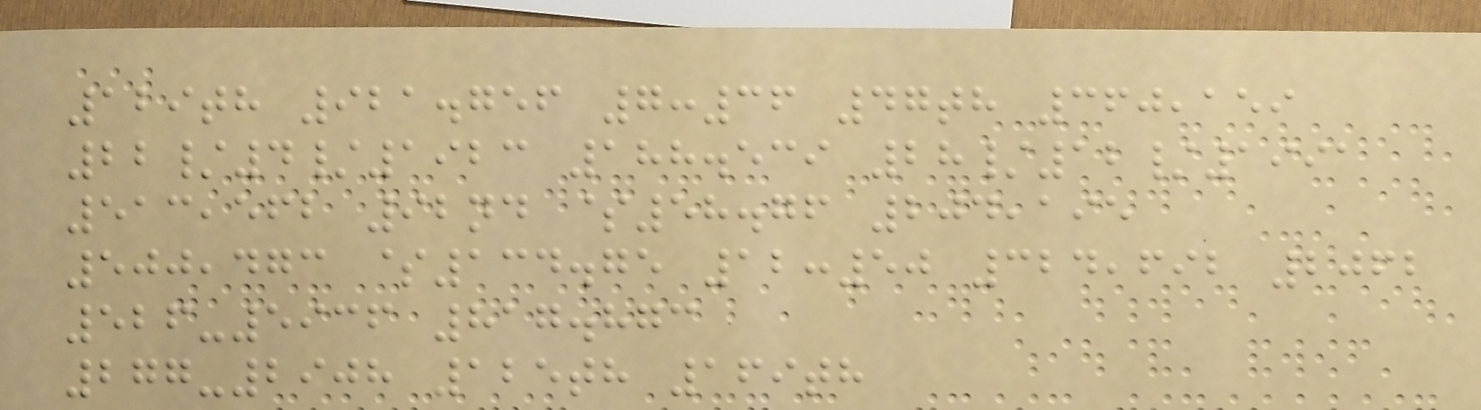129th 921.756 7:36 47th 360,159
22/4/1923 188.539 28/12/1991
513,562 92nd $58.76 204,195
500,473 $134.75 12:50 324,692 2062
526-5936 817.873
277-2908 125th 169th
